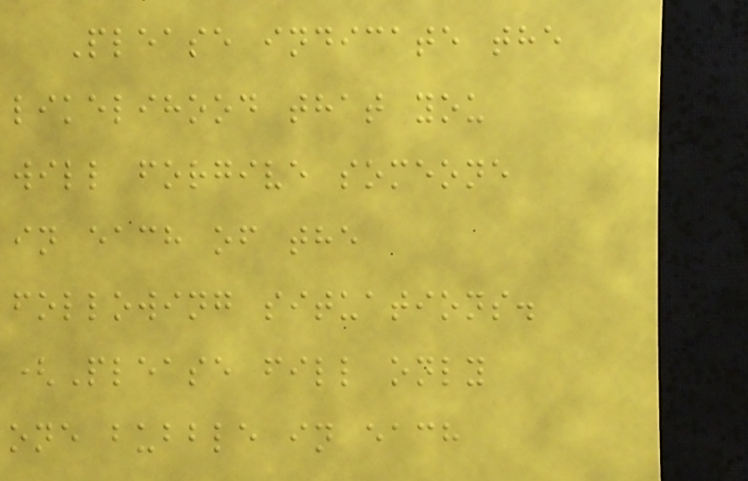Please indicate the
likelihood that you
will forgive someone
in each of the
following situations.
(Please fill only
one bubble in each
